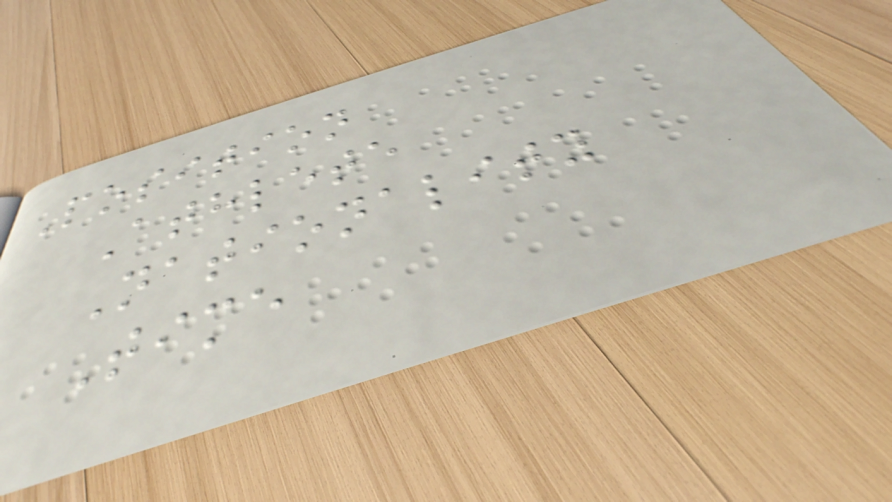Position
Athlete
Nationality
Time
